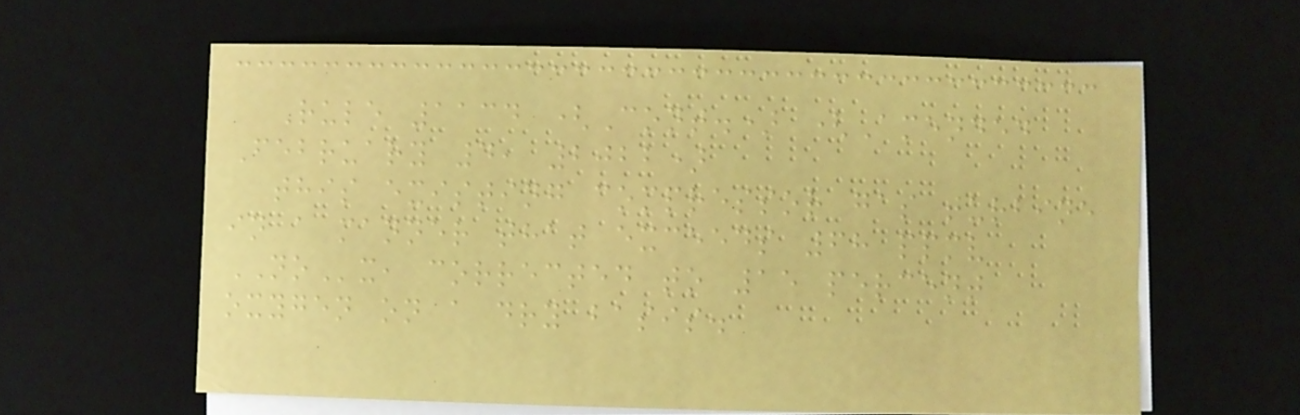Rule 1134 (Cont.) (Amended
February 4, 2022)
this existing compressor gas turbine
in a manner that exceeds 68 ppmv
NOx, corrected to 15 percent
oxygen on a dry basis.
